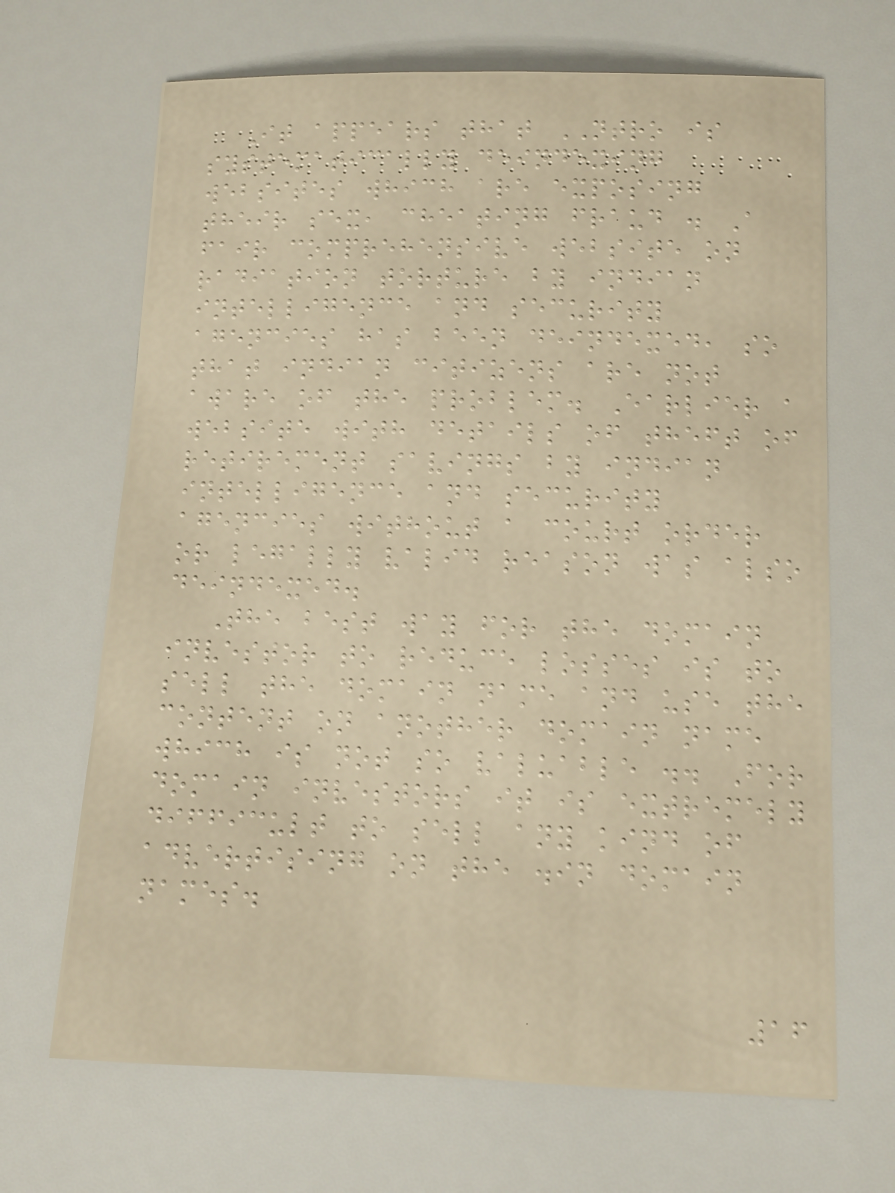It appears that NTRO is
systematically deindexing
websites which are exposing
their sex, cheating fraud . A
fair comprehensive website on
radiation torture by indian
intelligence and security
agencies has been deindexed, so
that indian citizens are not
aware of the problem. Earlier a
website with details of theft of
retirement savings by indian
intelligence and security
agencies without a court order
or legally valid reason was also
deindexed.
The best way for the domain
investor to reduce losses is to
sell the domain name and use the
content on another domain name
which is not so valuable .. For
domain investors it is extremely
difficult to sell any kind of
advertising on the .in domain
names.
16
